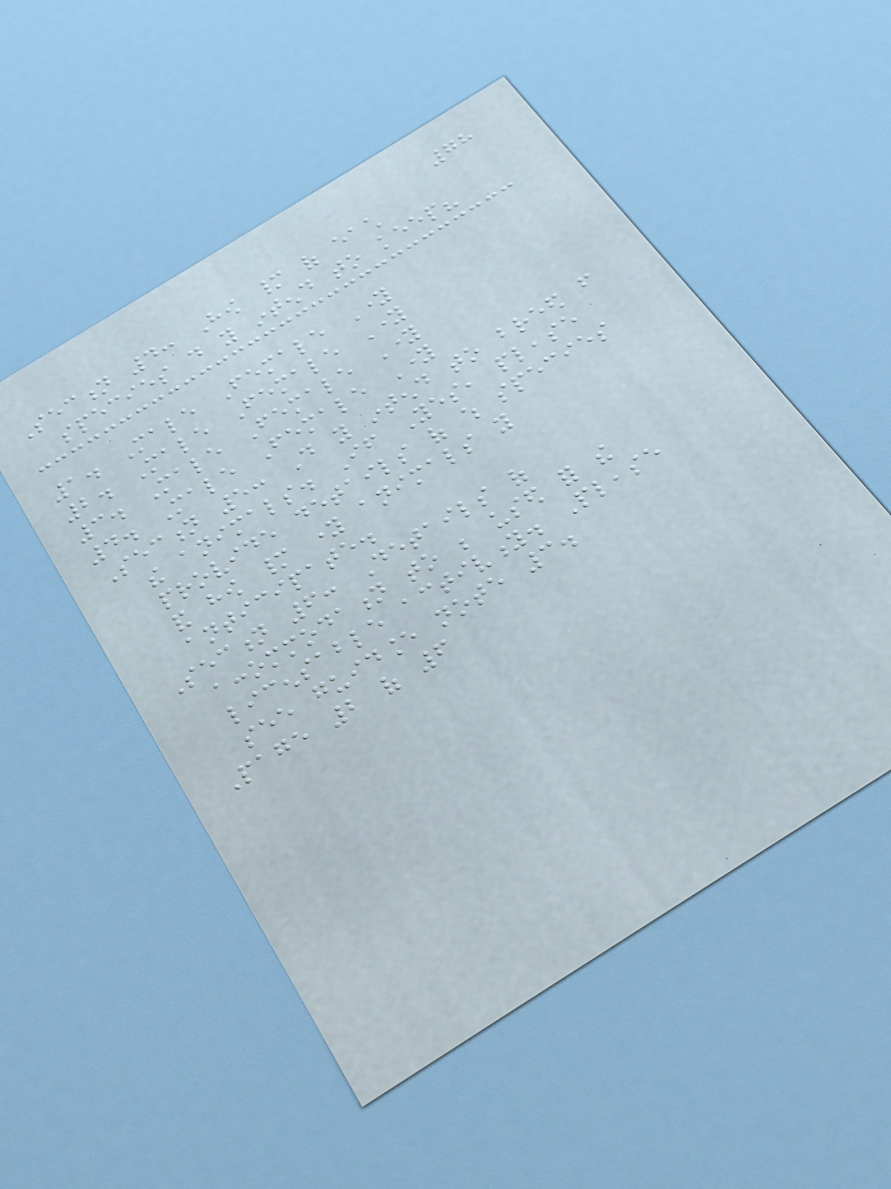78
Section 4: How many of each
species do you intend to keep?
1. Male Female Young
2. Male Female Young
3. Male Female Young
4. Male Female Young
Section 5: Do you intend to breed from
the animals. If Yes, please
provide details of which species
and how many young animals you
anticipate.
Section 6: Details of
accommodation to be used for the
licensable activity. Please
see guidance note 3.
Page 2 of 6
